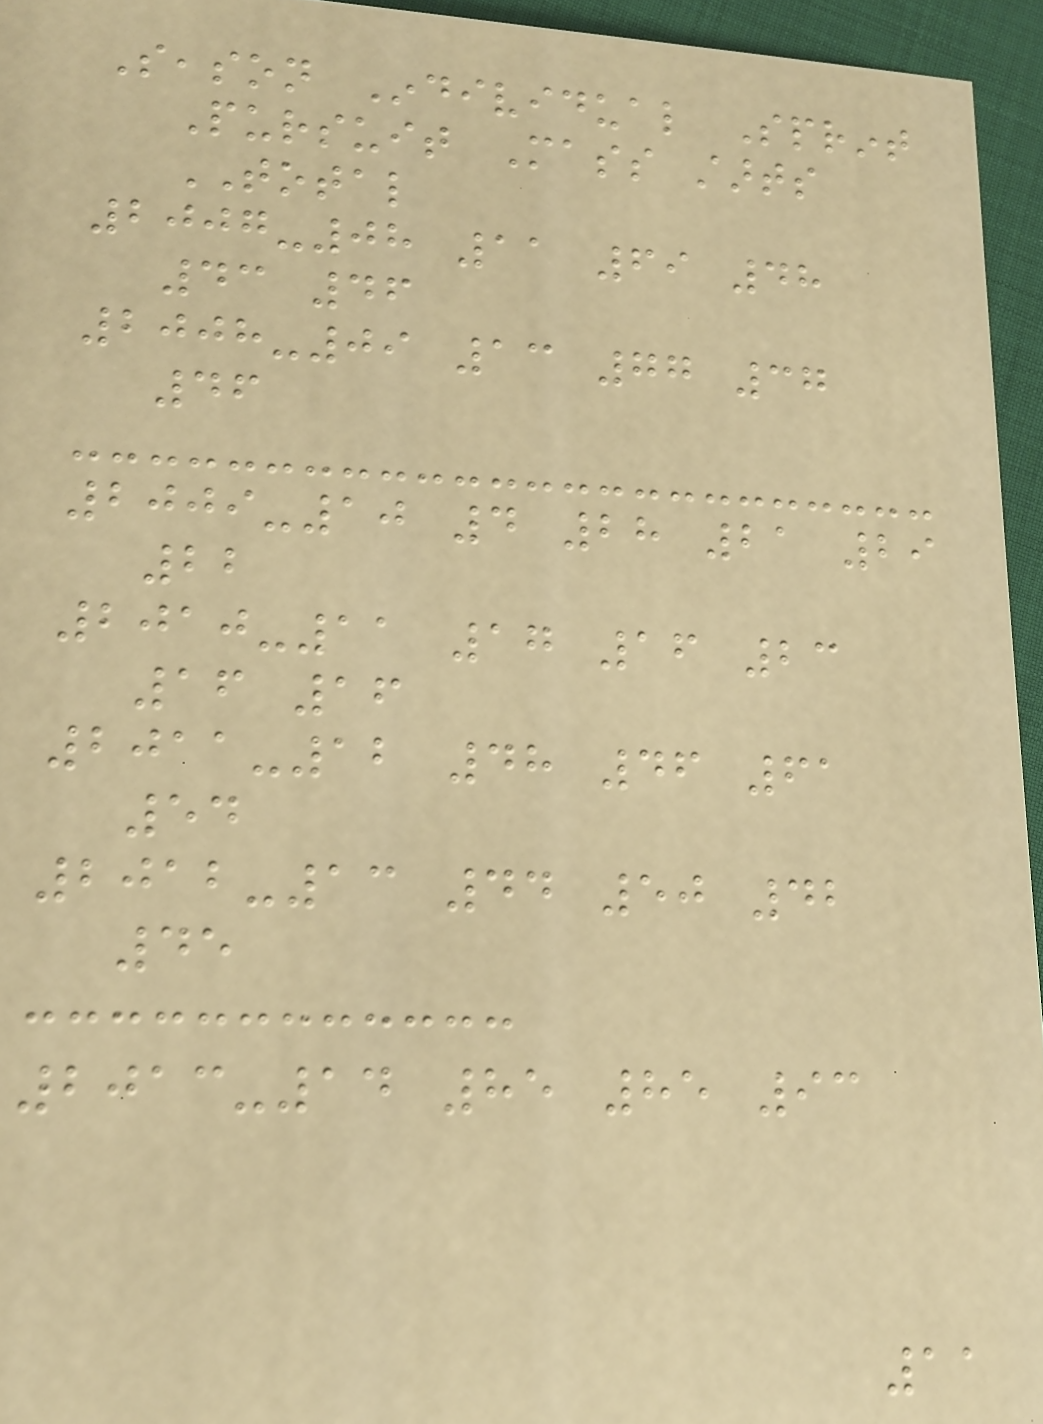Season Individual Sprint
Pursuit Mass starts
TOTAL
2007-08 11 69 48
43 46
2008-09 13 77 37
46
2009-10 4 28 21 29
22
2010-11 17 16 23
16 16
2011-12 48 46 61
54
2012-13 44 50 42
45
2013-14 85 85 93
11
